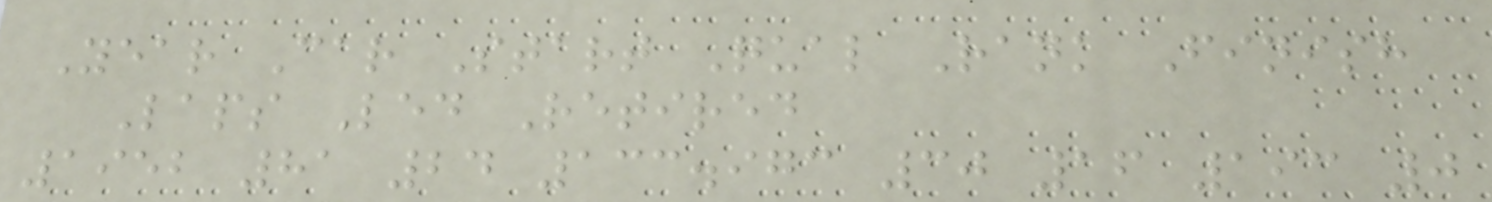Year Car Start Qual Rank Finish
Laps Led Retired
1952 81 24 133.973 30 16 193 0
